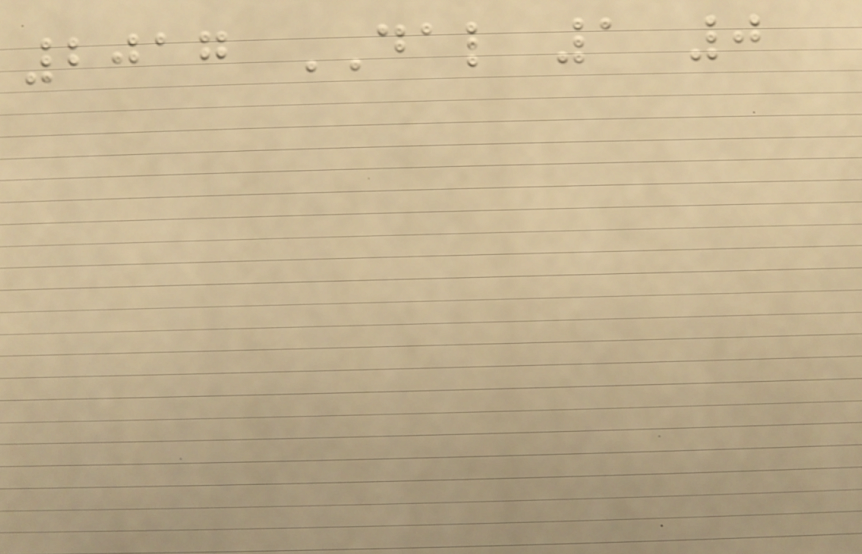2017 DAL 1 0
